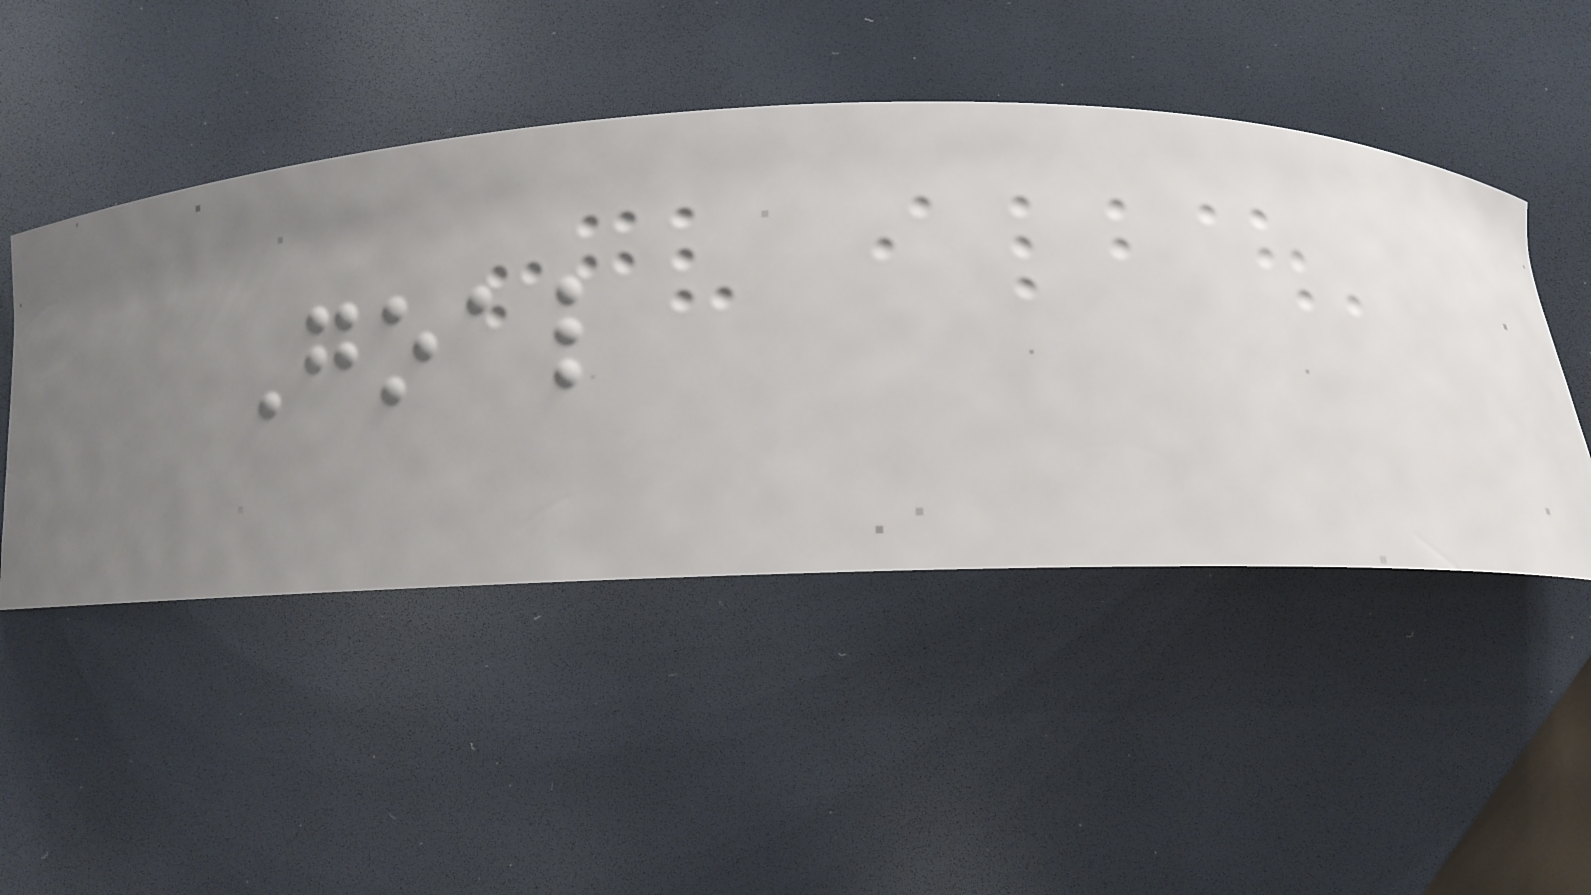Goal
